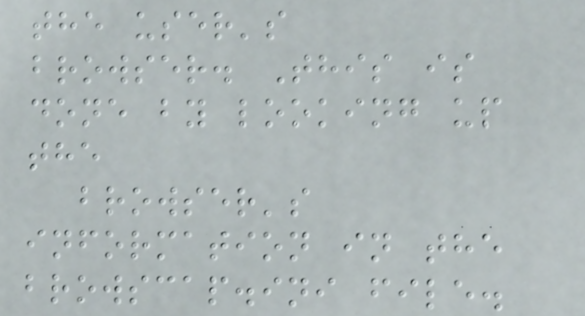the user's
browser. This is
done by looking up
the
browser's
information in the
browscap.ini file.
